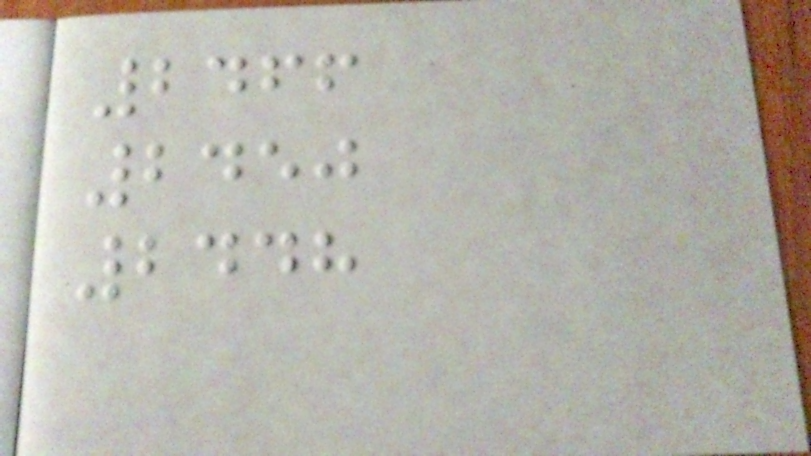2466
2450
2448
